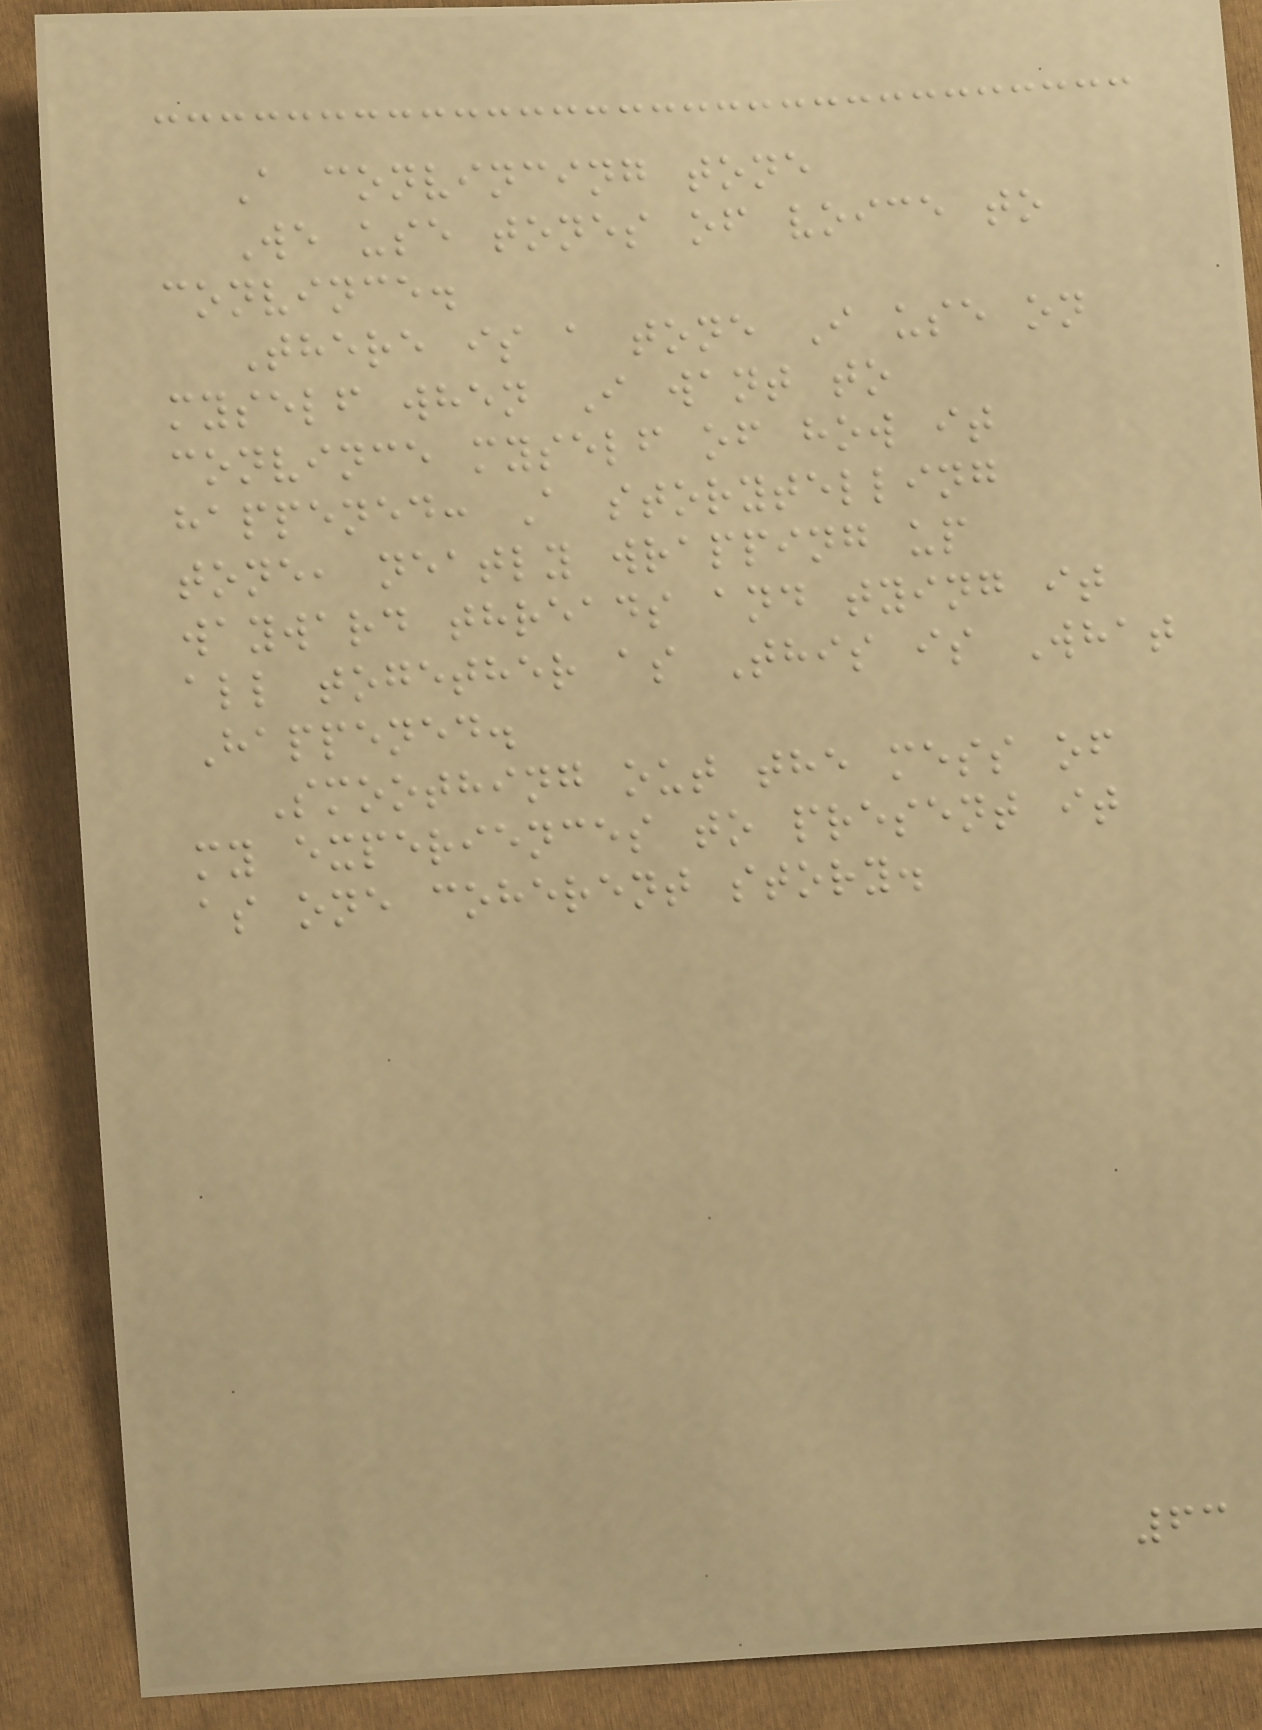A convincing tone
We use tones of voice to
convince.
There is a tone I use on
myself when I want to
convince myself of how it
happened: A storytelling
tone, neatly wrapping up
wayward threads and tying it
all together as This is What
Happened.
Smoothing out the mess of
my experiences to present it
as one coherent story.
63
